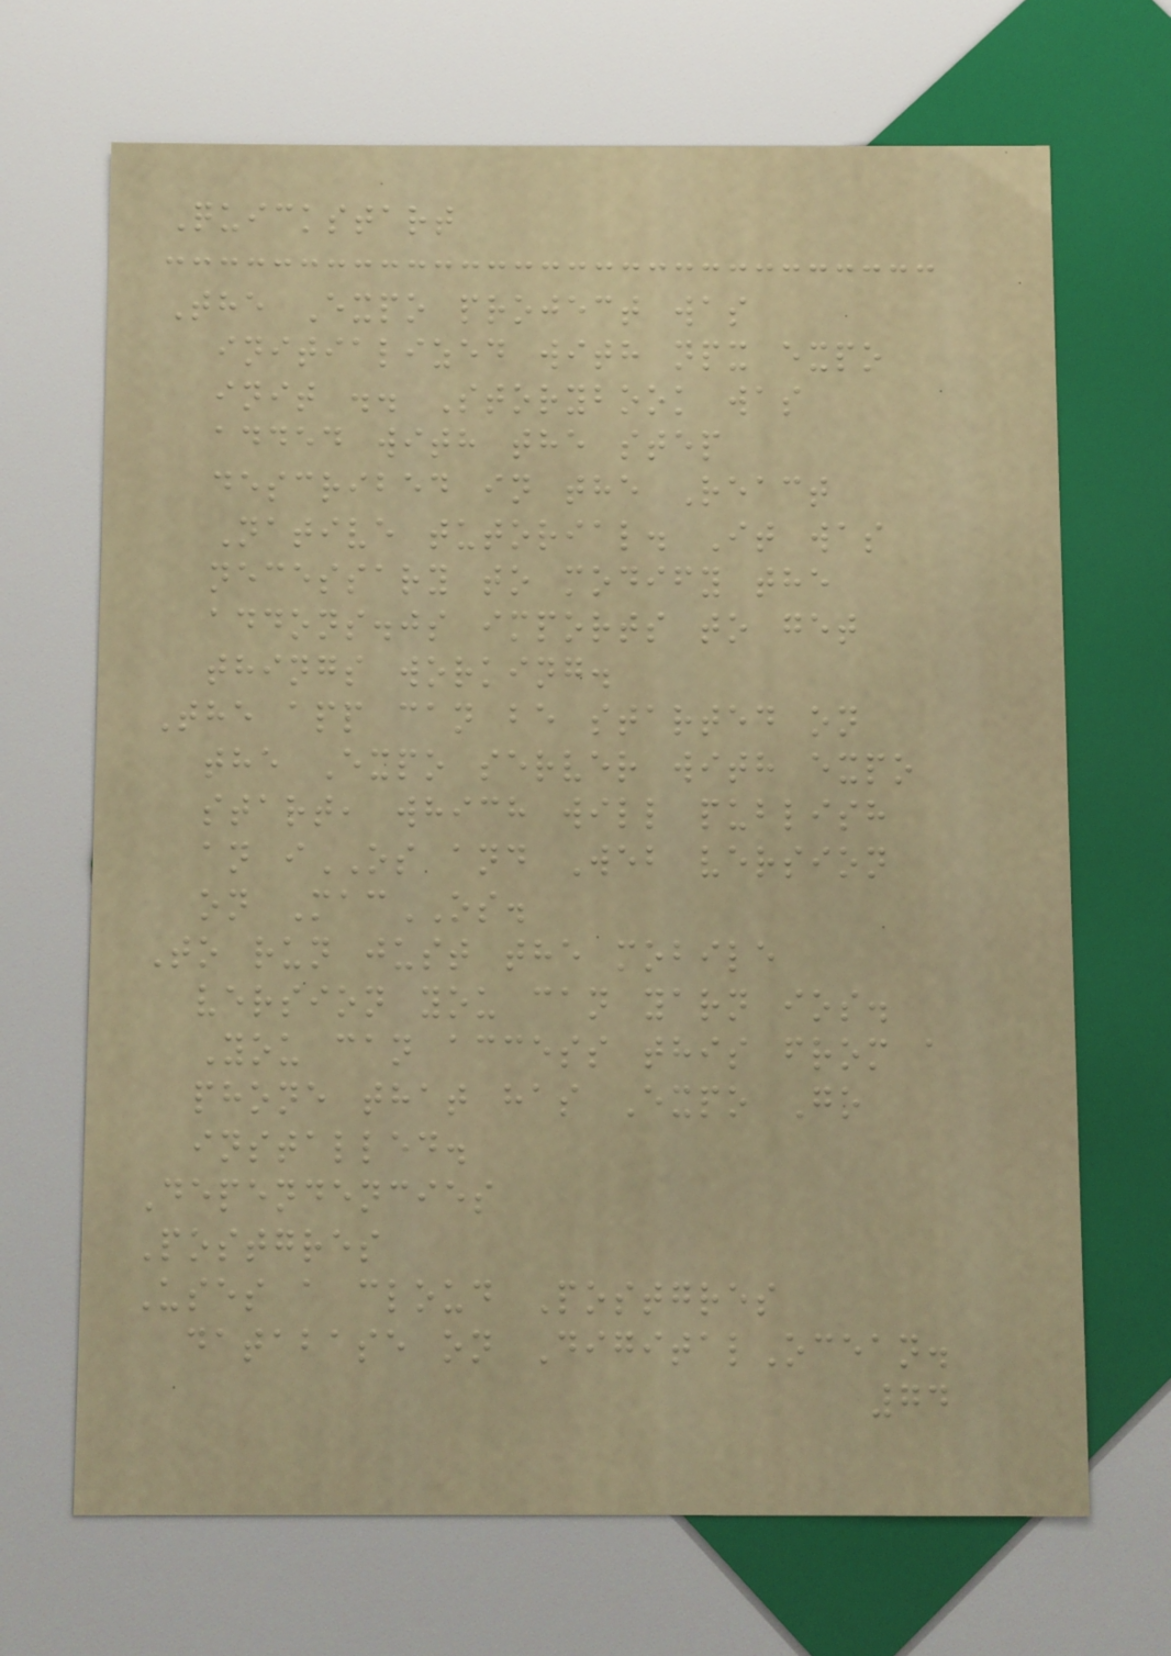Quickstart
The Expo project was
initialized with npx expo
init .. Storybook was
added with the step
described in the React
Native tutorial. It was
necessary to modify the
addons.js imports to get
things working.
The app can be started on
the Expo server with expo
start, which will publish
an iOS and Web version
on MacOS.
To run just the mobile
version you can yarn ios.
You can access this from a
phone that has Expo Go
installed.
Dependencies
Postgres
Uses a cloud Postgres
database on DigitalOcean.
74
